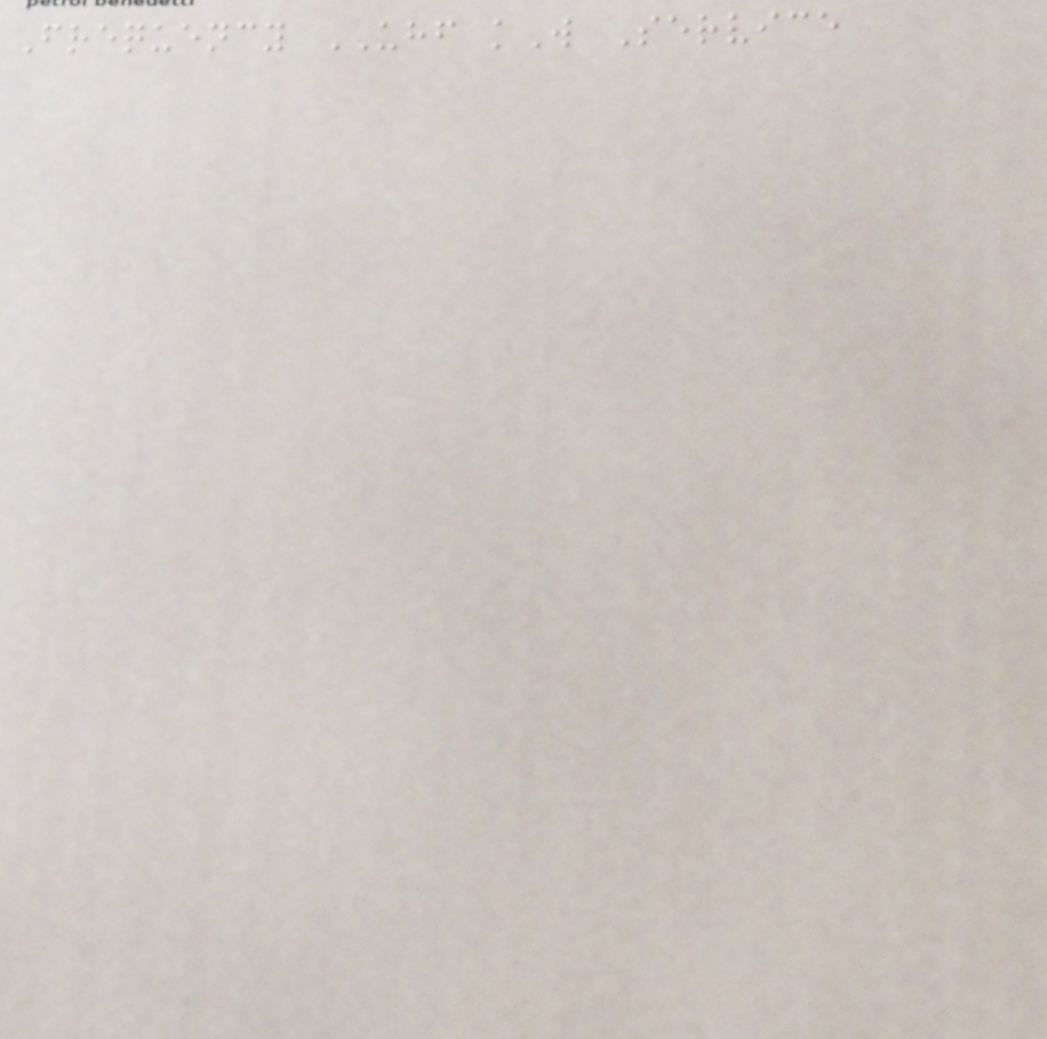Frequency UHF kW Service
